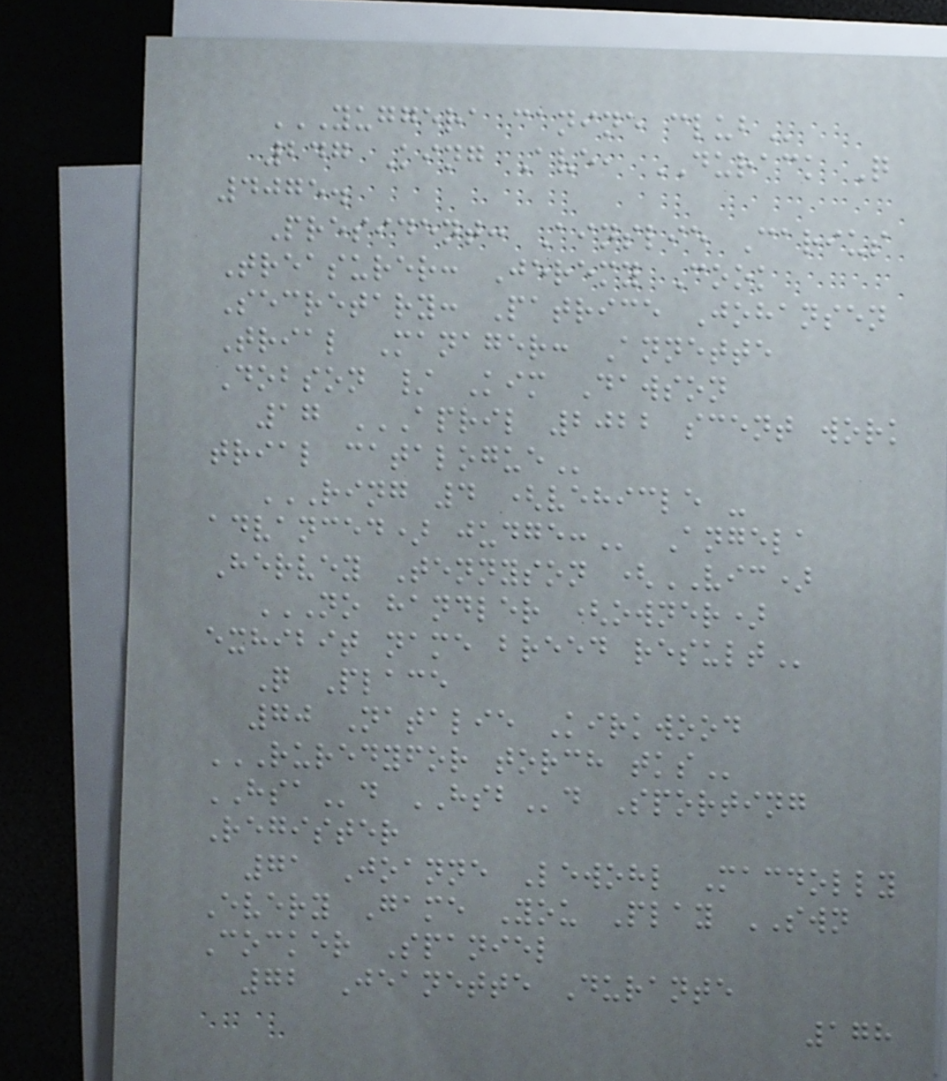YUGGERA CANINE CLUB
247 King Ave, DURACK Q
4075.
President: Ainslie Carius
Treasurer: Jeremy Cook
Secretary: Patrice Johansen
Trial Manager: Annette
Dobson / Kim Dawson
17 APRIL 2022 SCENT WORK
TRIAL CATALOGUE
RING 4 (VEHICLE -
ADVANCED) JUDGE: Angela
Hervey Tennyson (VIC)
NO HANDLER (OWNER)
EXHIBIT NAME BREED RESULT
Q Place
70 Natalie Kirkwood
RUREDYFOR TORCH TKS
HSAd HSBd Sporting
Register
71 Joanne Lewohl Macdolly
Every Game You Play SWN
Cocker Spaniel
72 Jeanette Durante
178
